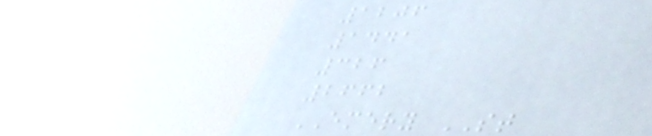1206
1441
326
2662
EMERY ST
